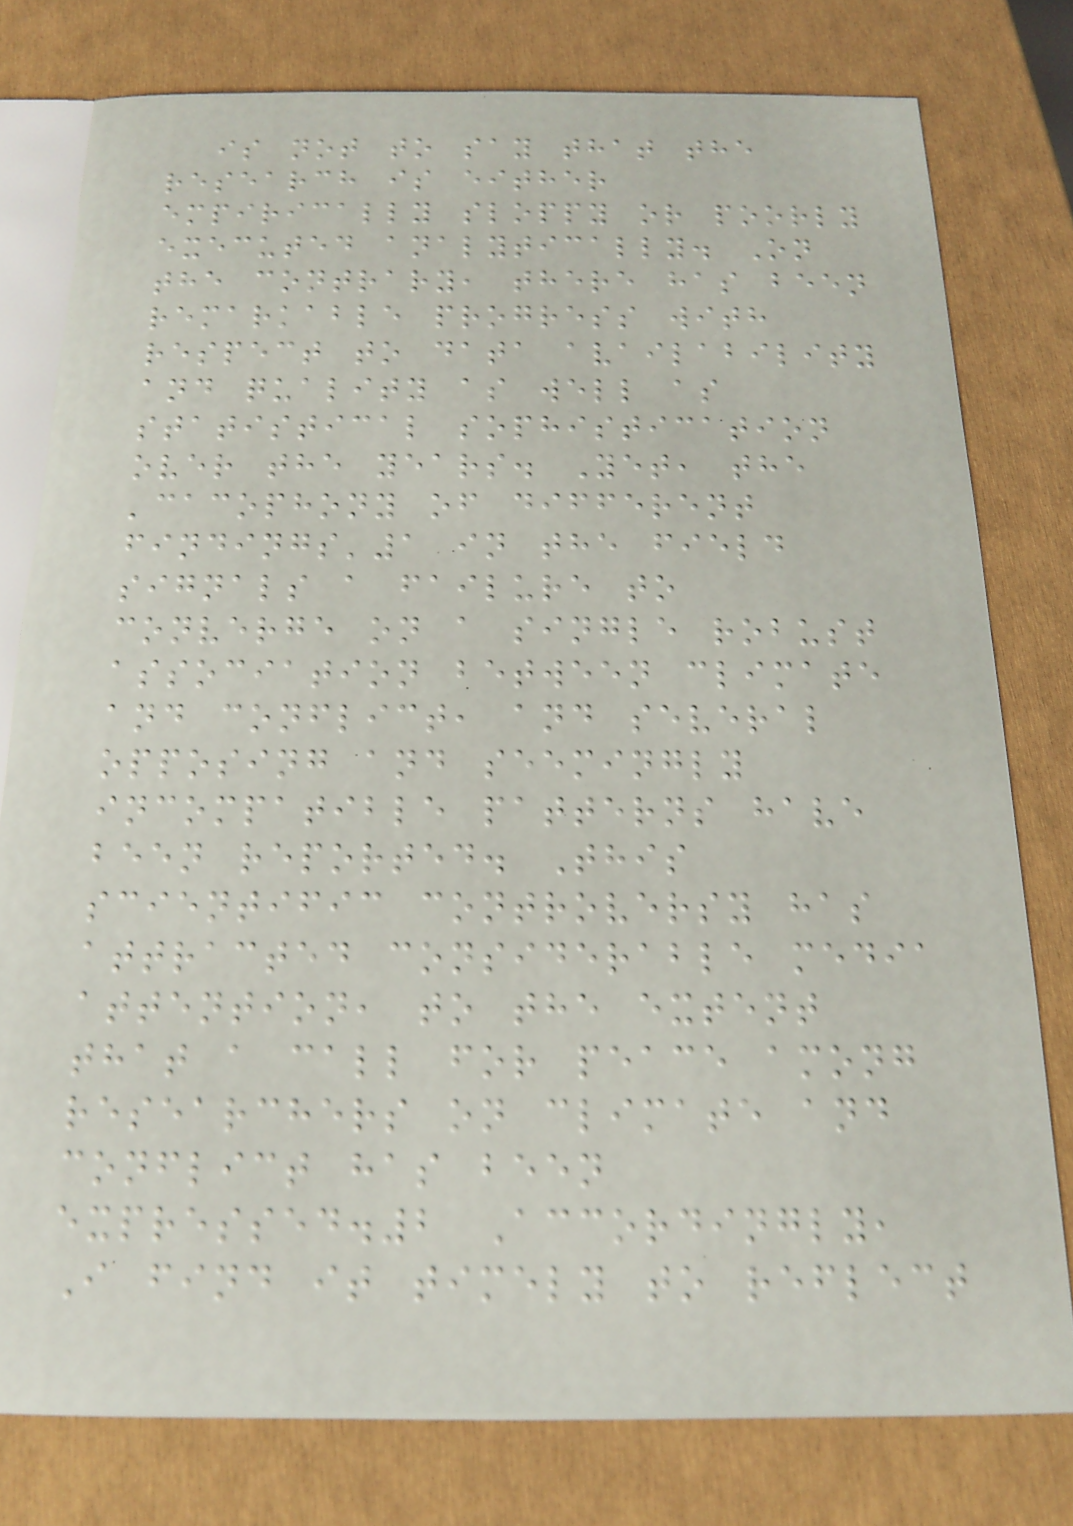is not to say that the
research is either
empirically sloppy or poorly
executed analytically. On
the contrary, there has been
remarkable progress with
respect to data availability
and quality as well as
statistical sophistication
over the years. Yet, the
'cacophony of different
findings'1 in the field
signals a failure to
converge on a single robust
association between climate
and conflict, and several
opposing and seemingly
incompatible patterns have
been reported. This
scientific controversy has
attracted considerable media
attention, to the extent
that a call for peace among
researchers on climate and
conflict has been
expressed.2 Accordingly,
I find it timely to reflect
